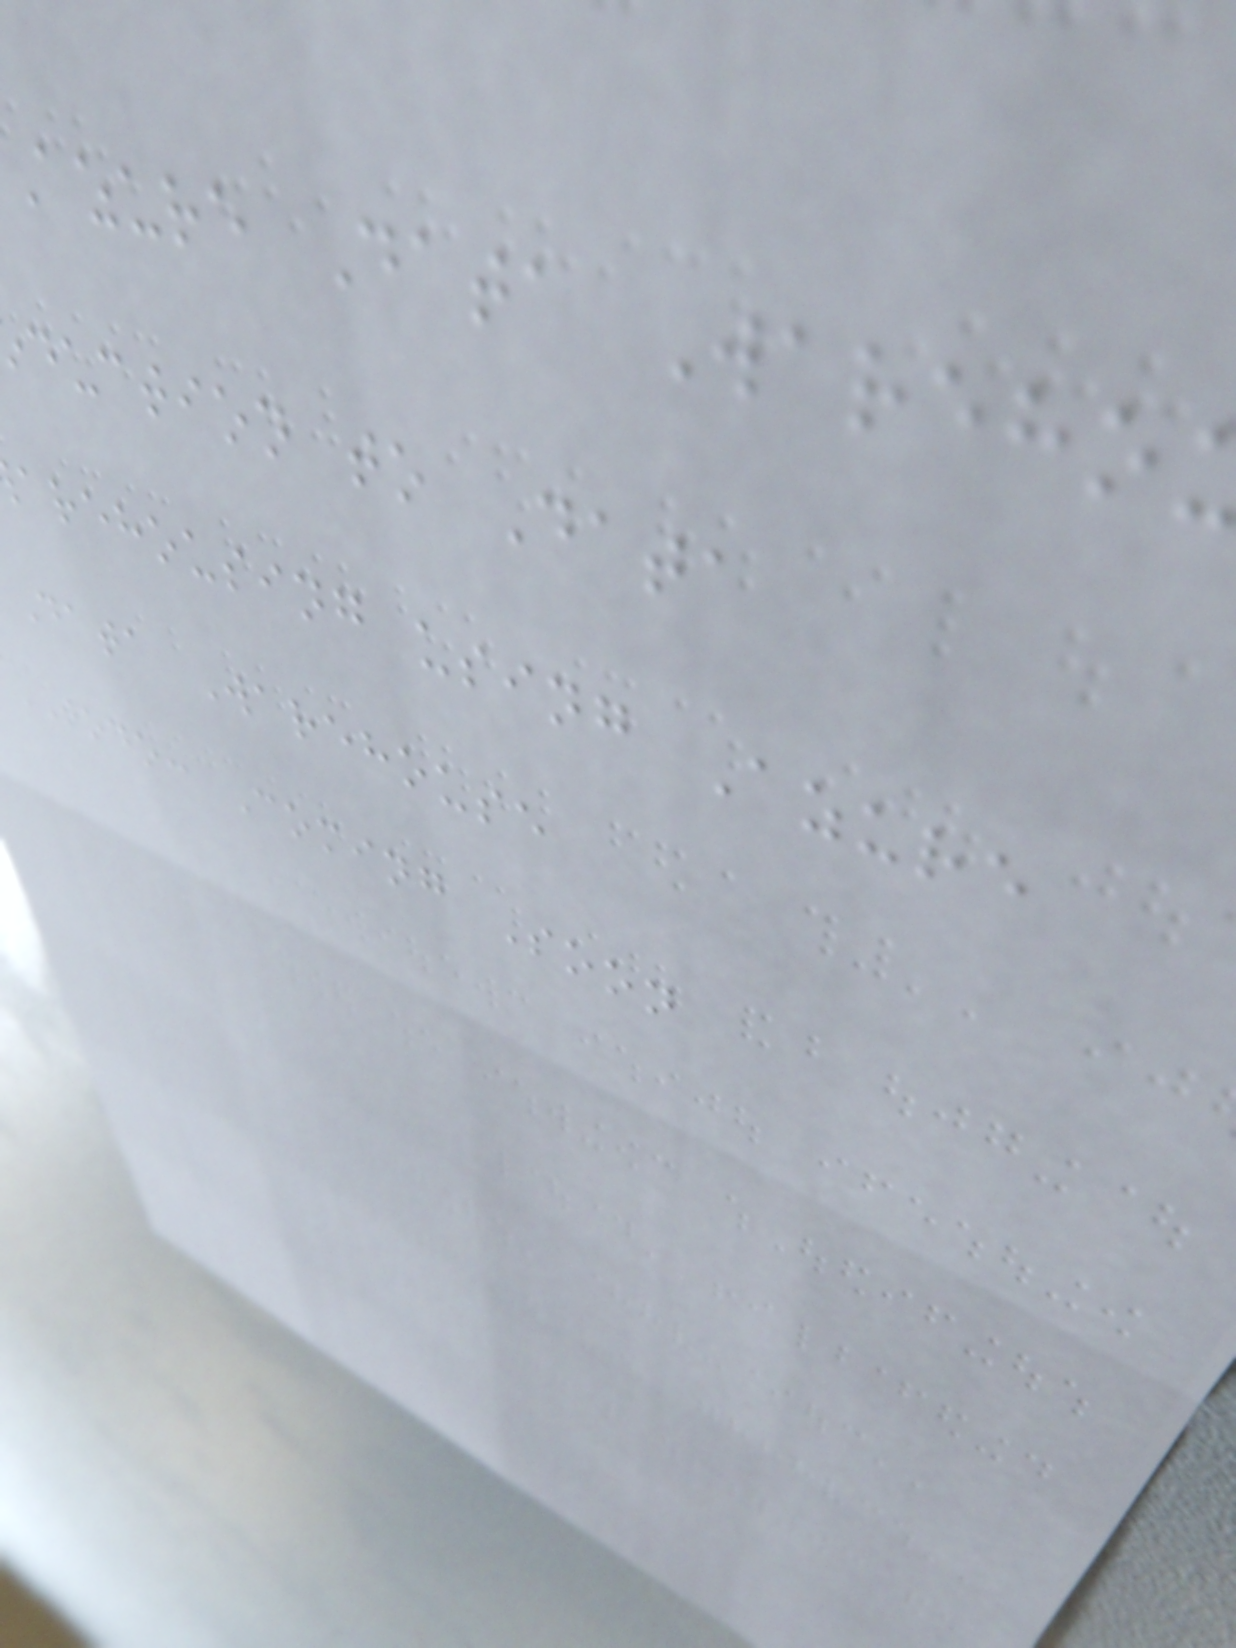azure Data Wareho
duction to Data
arehousing using Azure
Data Warehouse
TODO: Coming Soon
